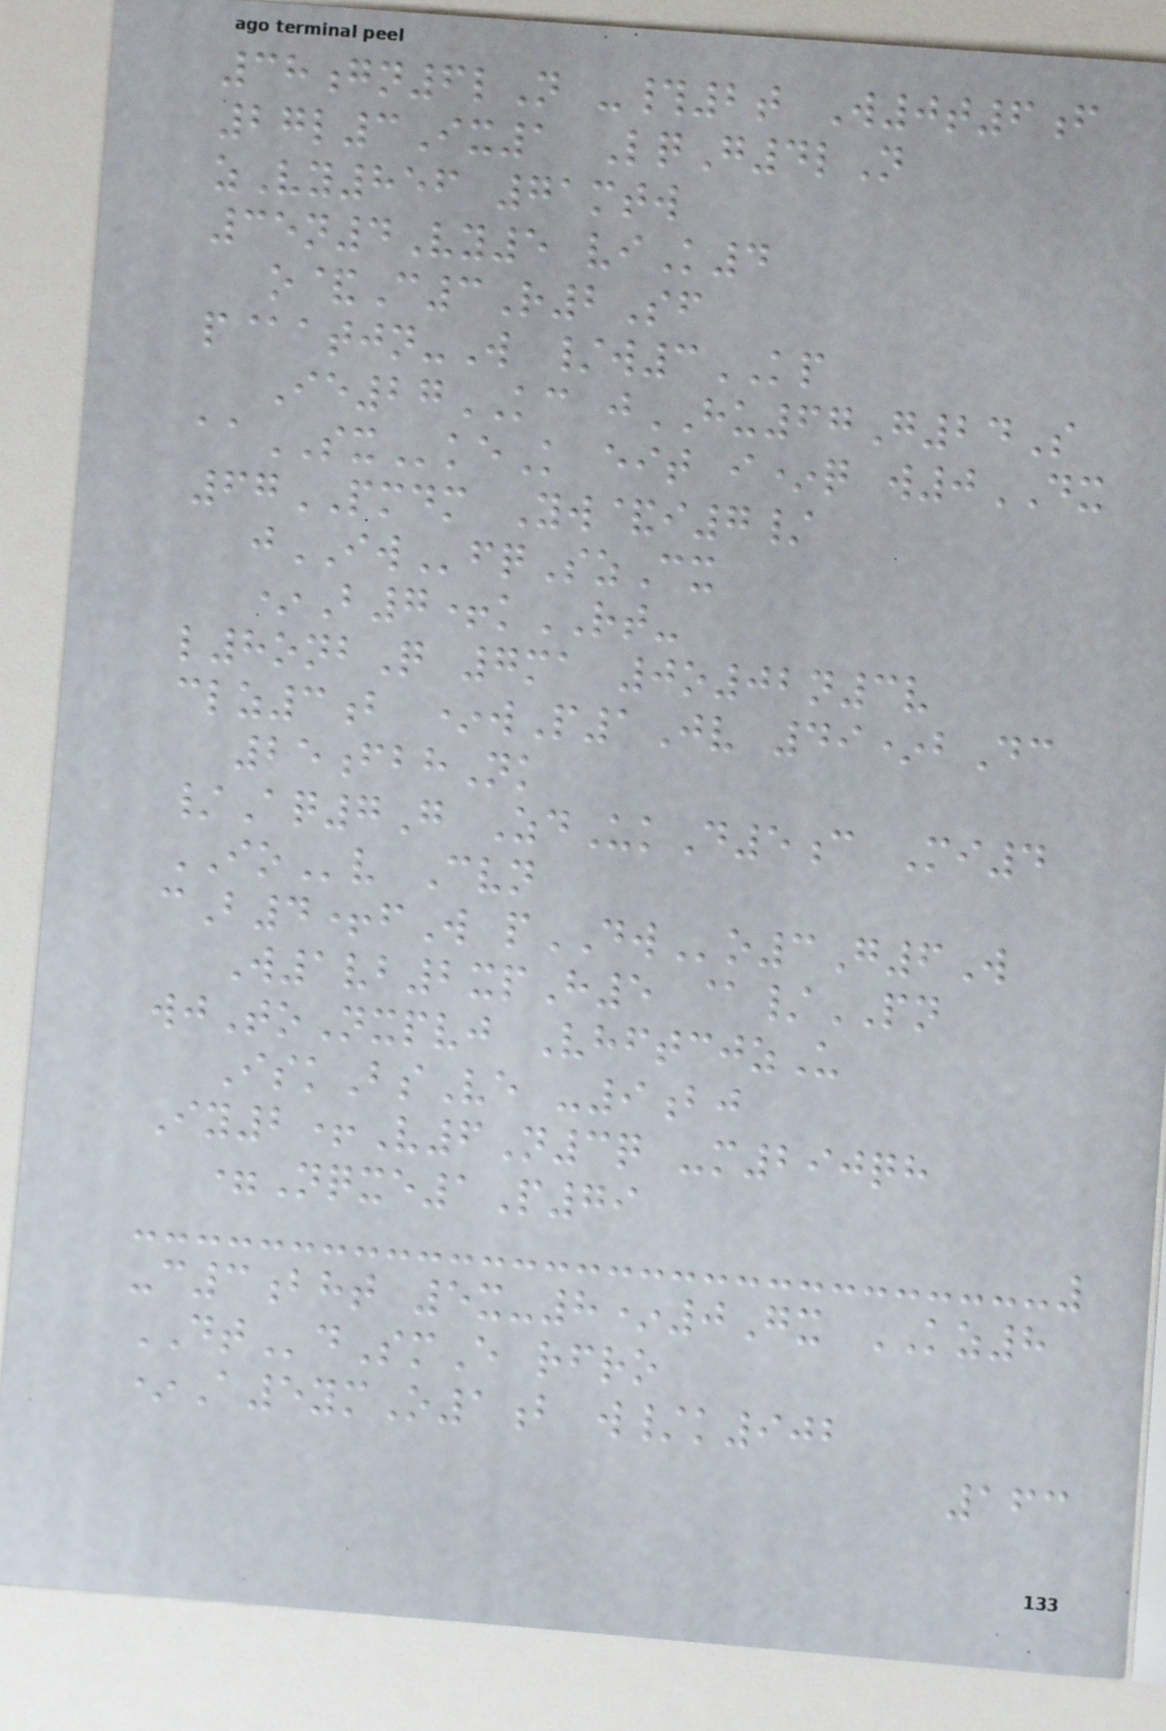38gn6lN -#2t W0t6f
27l3Ix1 LqG4lN
zVy856 71mtw
35n4Vy5 viK4
o&C3R2Sf
p@atjn-W /w3KP
Ie27KC jHU67G24S
aaSXkeK eit i*q w0DX
67PMDM Yw&i7/
jIWfqSzCx
*B7+kRT-
l8onbQ 7ma 0o02n3v
clz3b *wP1Jv 49*bDc
25fbhNk
/Aq7G ZdUkD5c Mi4
IOv Cvn
cB4+fW pDWo3G6W
W1vb2xpH5 @/PN
wjToNxpvj VhftcjzU
IskBsVe -9bj
Iy2+V6N3q -m290qh
=Nqxe1P79
-c3bht 5x-8*0Gx KZ8
DTdSmE rfro
*A5ymO1b w/k902
163
